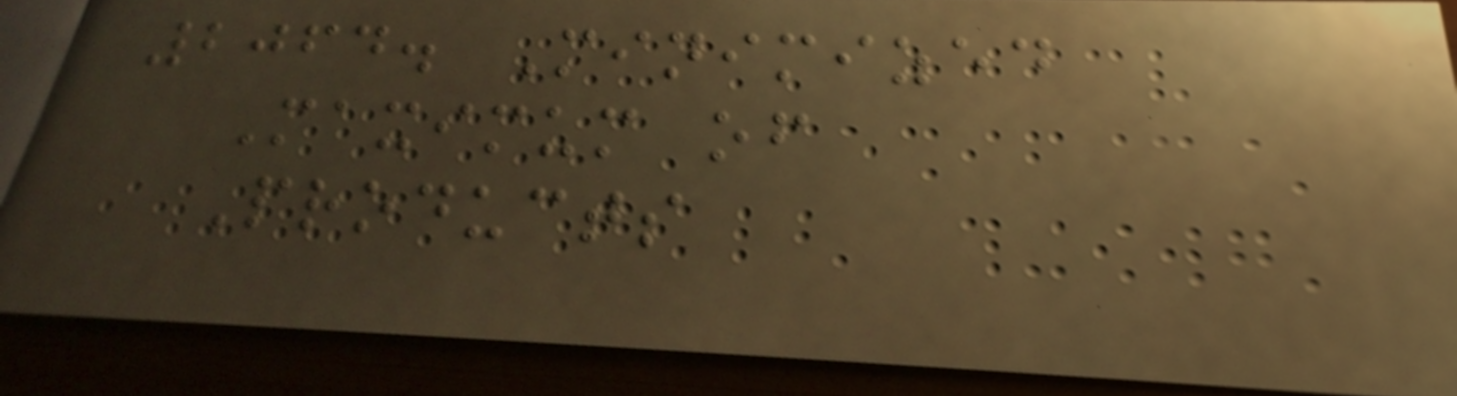2064. Minimized
Maximum of
Products
